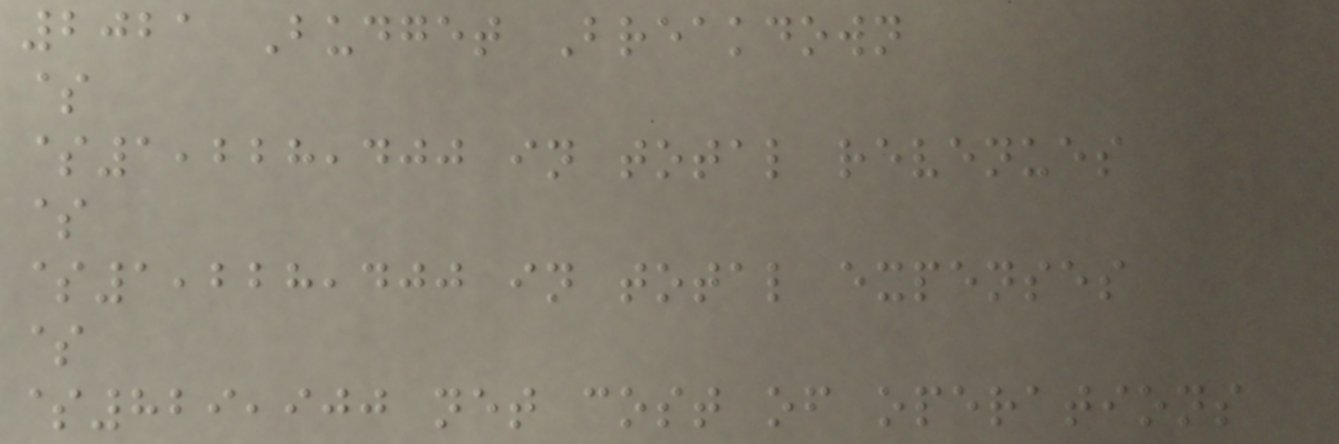2021 Budget Breakdown
$
$1,228,400 in total revenues
$
$1,228,400 in total expenses
$
$829,900 net cost of operations
